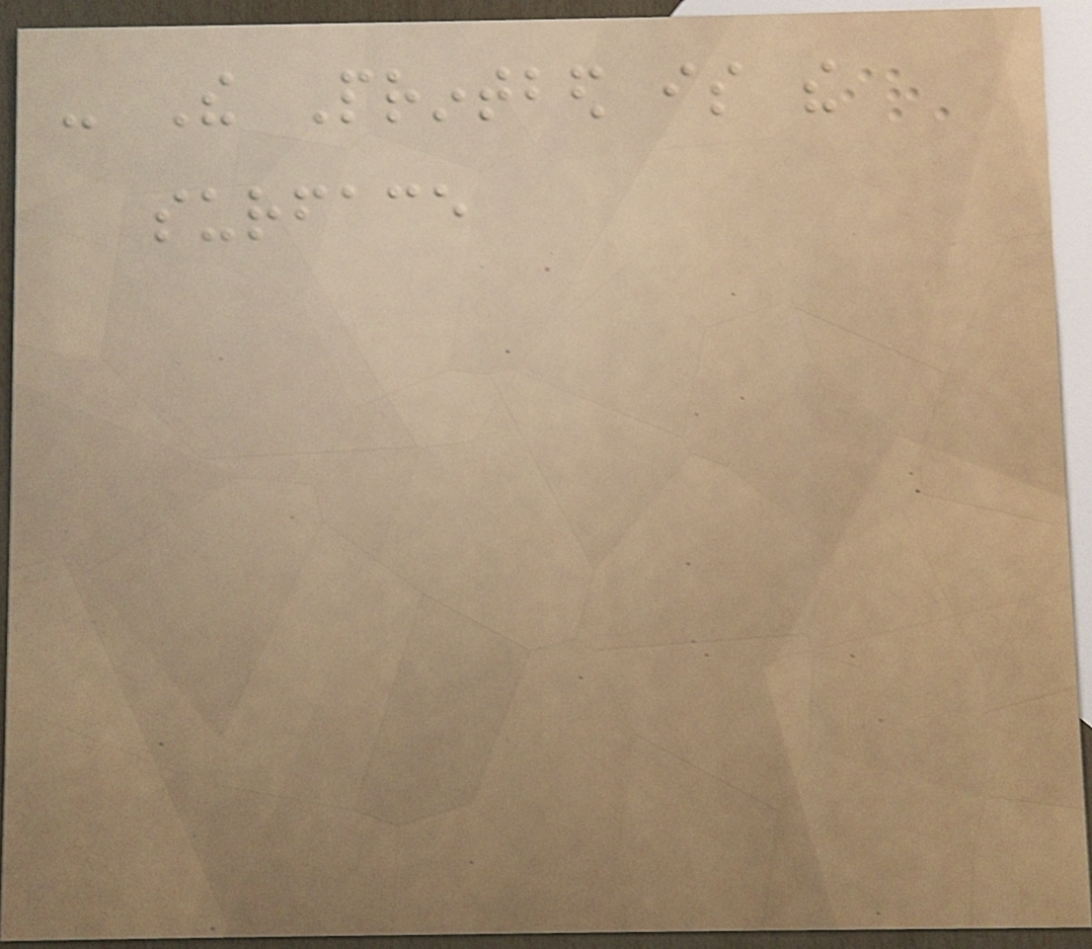- The Printbed is the
surface
